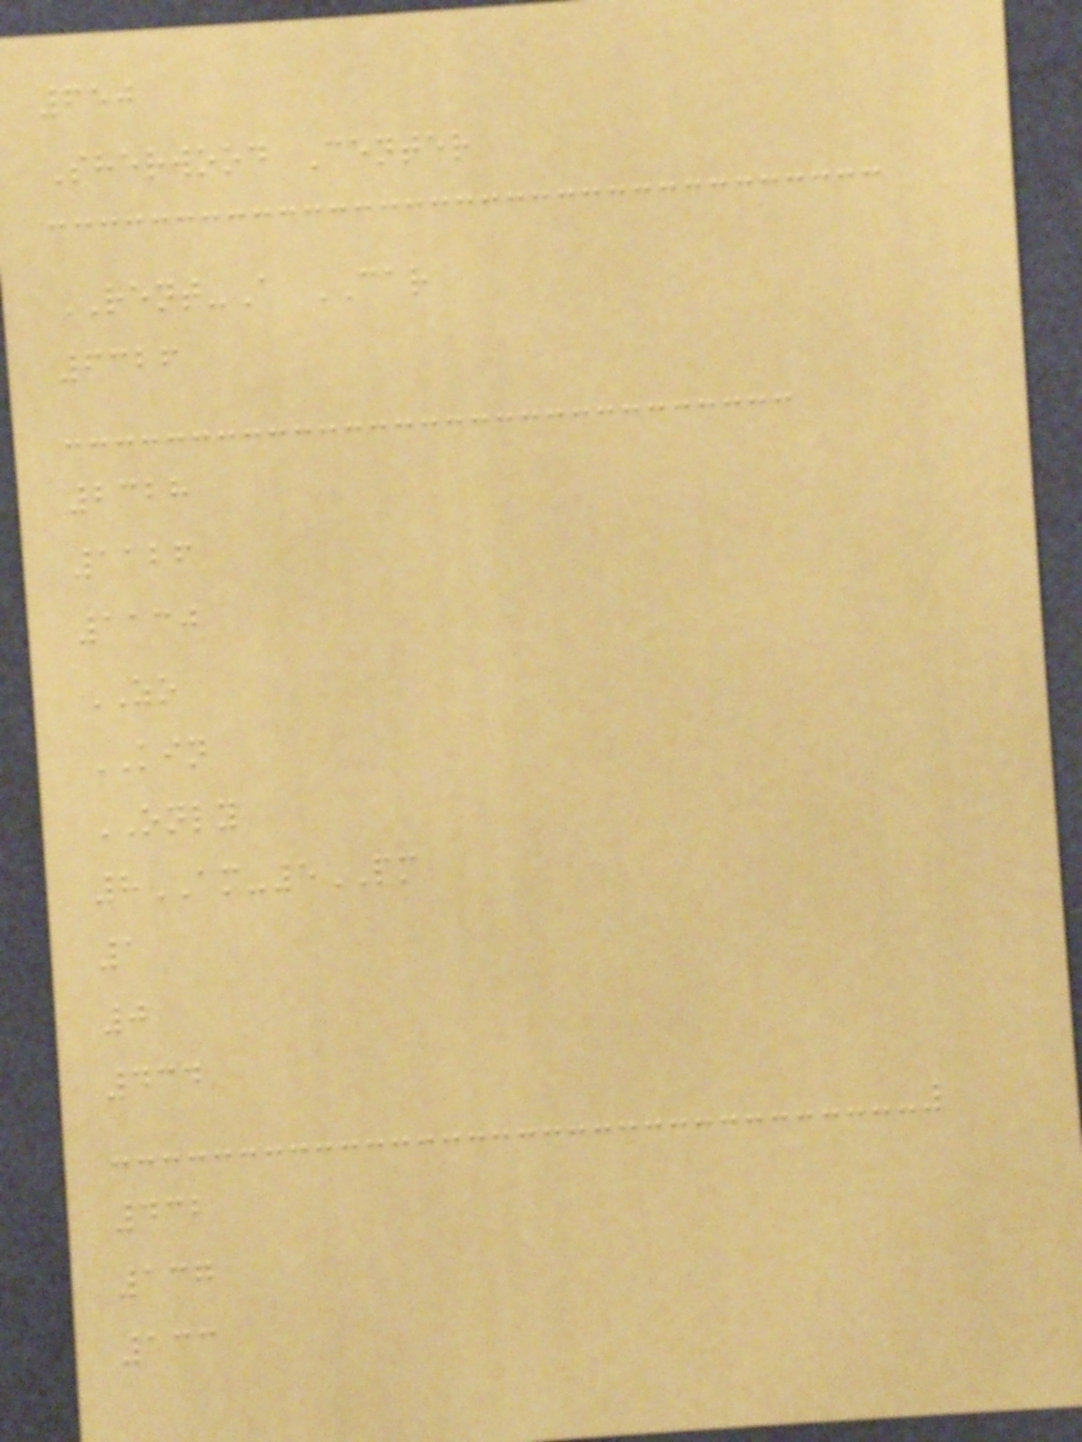650
Sherwood Center
RENT-A CAR
6326
2328
1126
1130
ZO
KIN
ONLY
8AM-5PM
1
0
434
432
137
133
